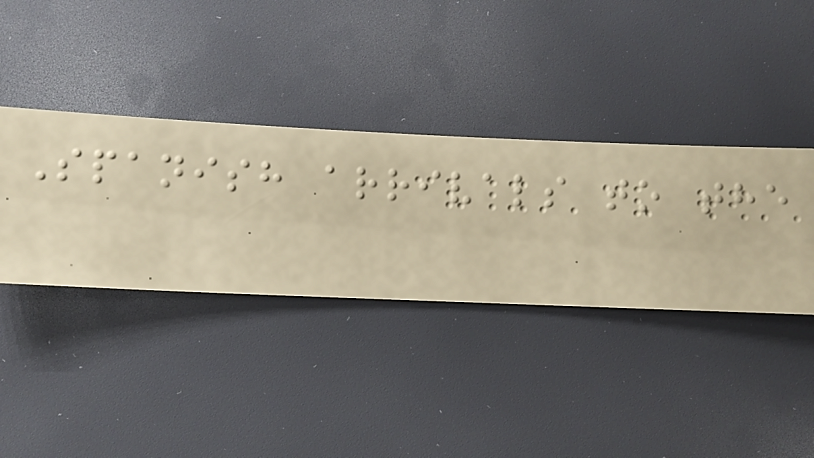Spanish arrivals to the
